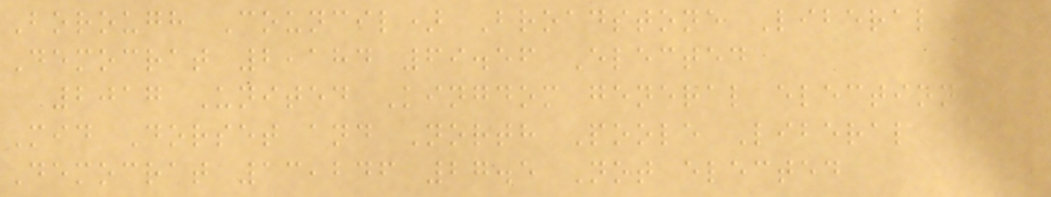Borough Council) Broadstone Liberal
Democrat 2,184 69.56 Elected
2017 United Kingdom general election
Mid Dorset and North Poole Liberal
Democrat 13,246 27.5 Not elected
